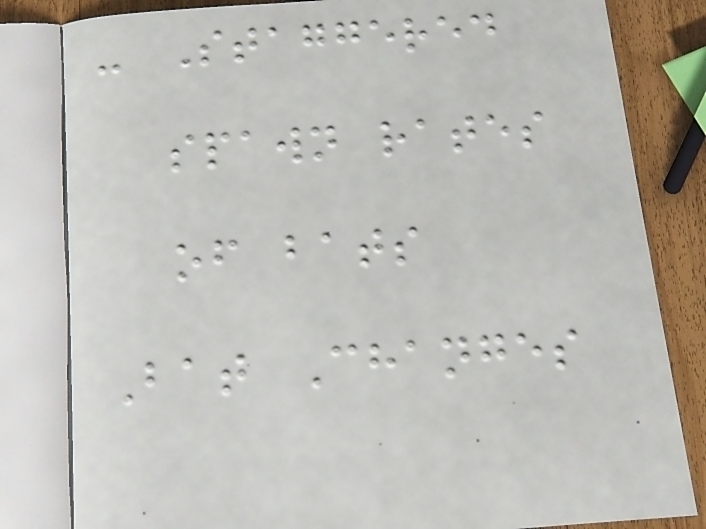- Staggered
spawn rates
of bats
Bat Changes
